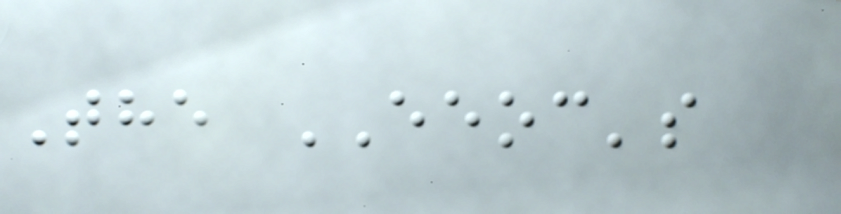The EEOC's
